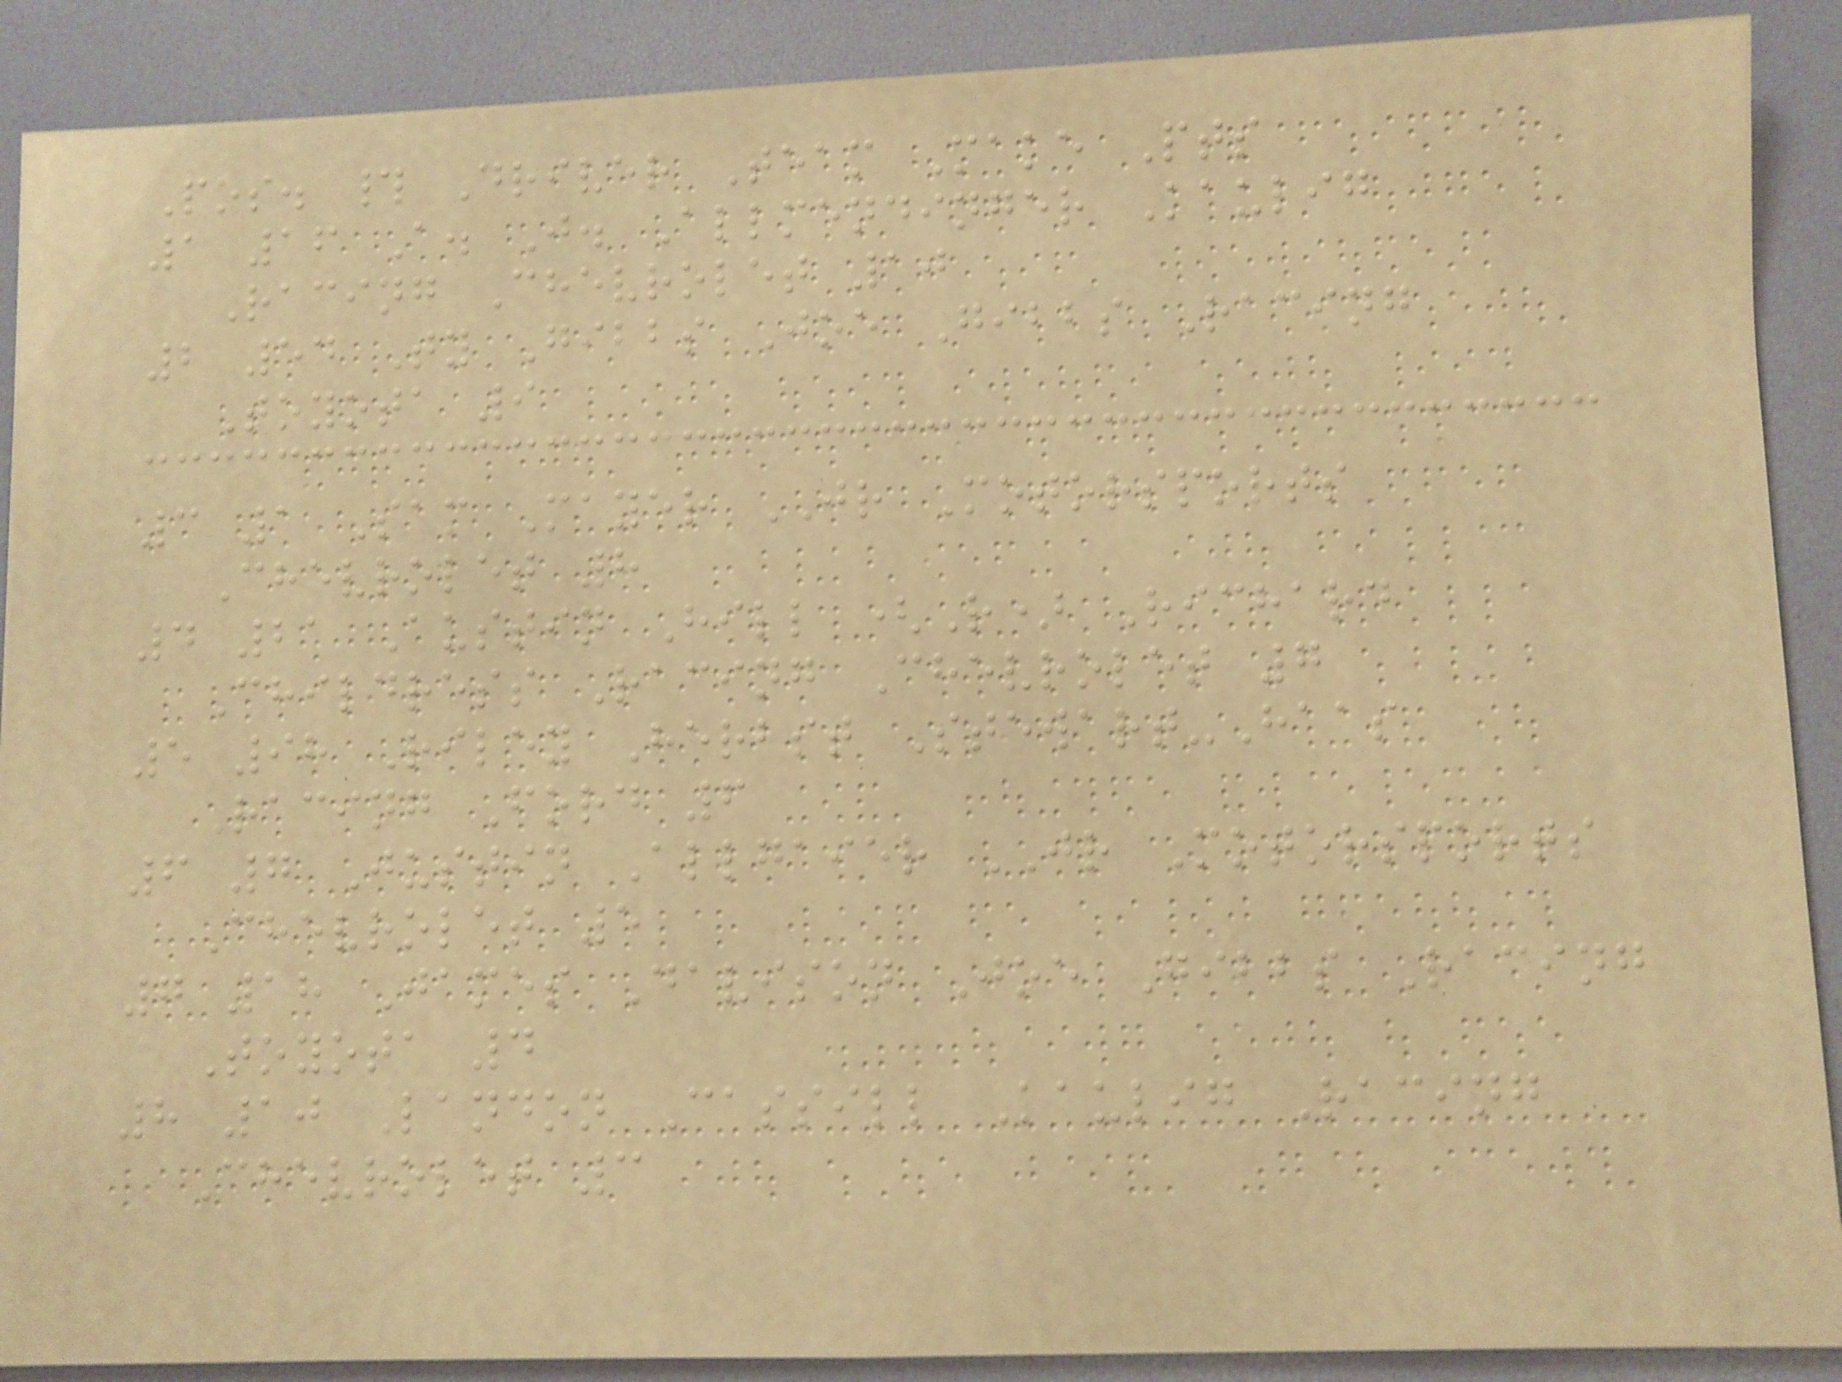Pos. # Driver Team Make Pts
1 16 A. J. Allmendinger Kaulig
Racing Chevrolet 10
2 54 Ty Gibbs Joe Gibbs Racing
Toyota 9
3 1 Sam Mayer JR Motorsports
Chevrolet 8
4 21 Austin Hill (R) Richard
Childress Racing Chevrolet 7
5 98 Riley Herbst Stewart-Haas
Racing Ford 6
6 7 Justin Allgaier JR Motorsports
Chevrolet 5
7 18 James Davison Joe Gibbs Racing
Toyota 4
8 10 Landon Cassill Kaulig Racing
Chevrolet 3
